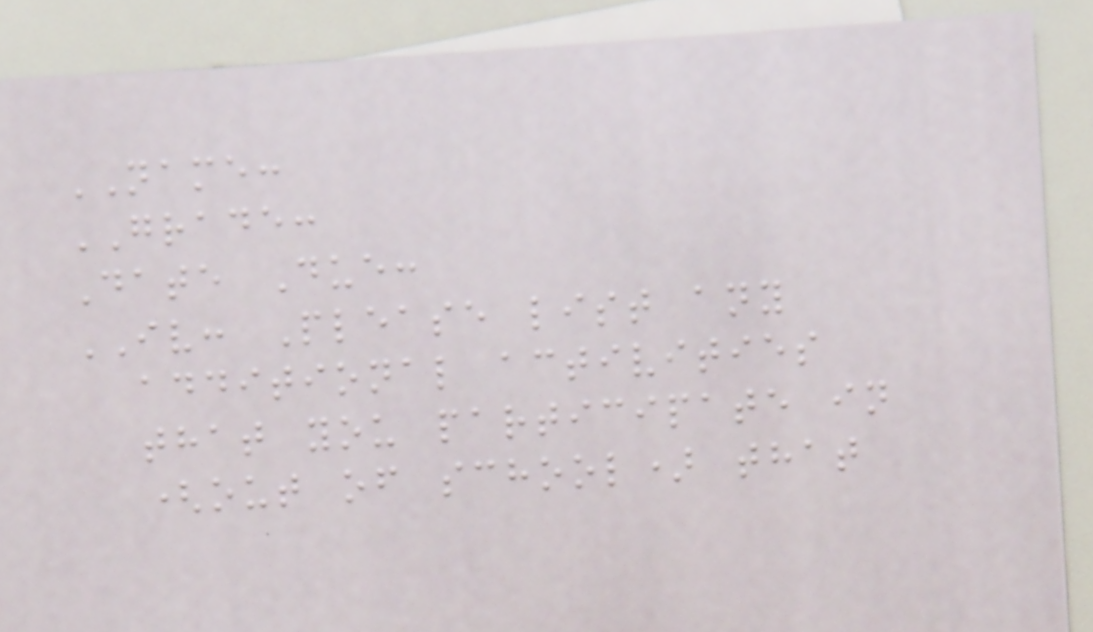NAME:
GRADE:
Date Due:
IV: Please list any
additional activities
that you participate in
(out of school) that
